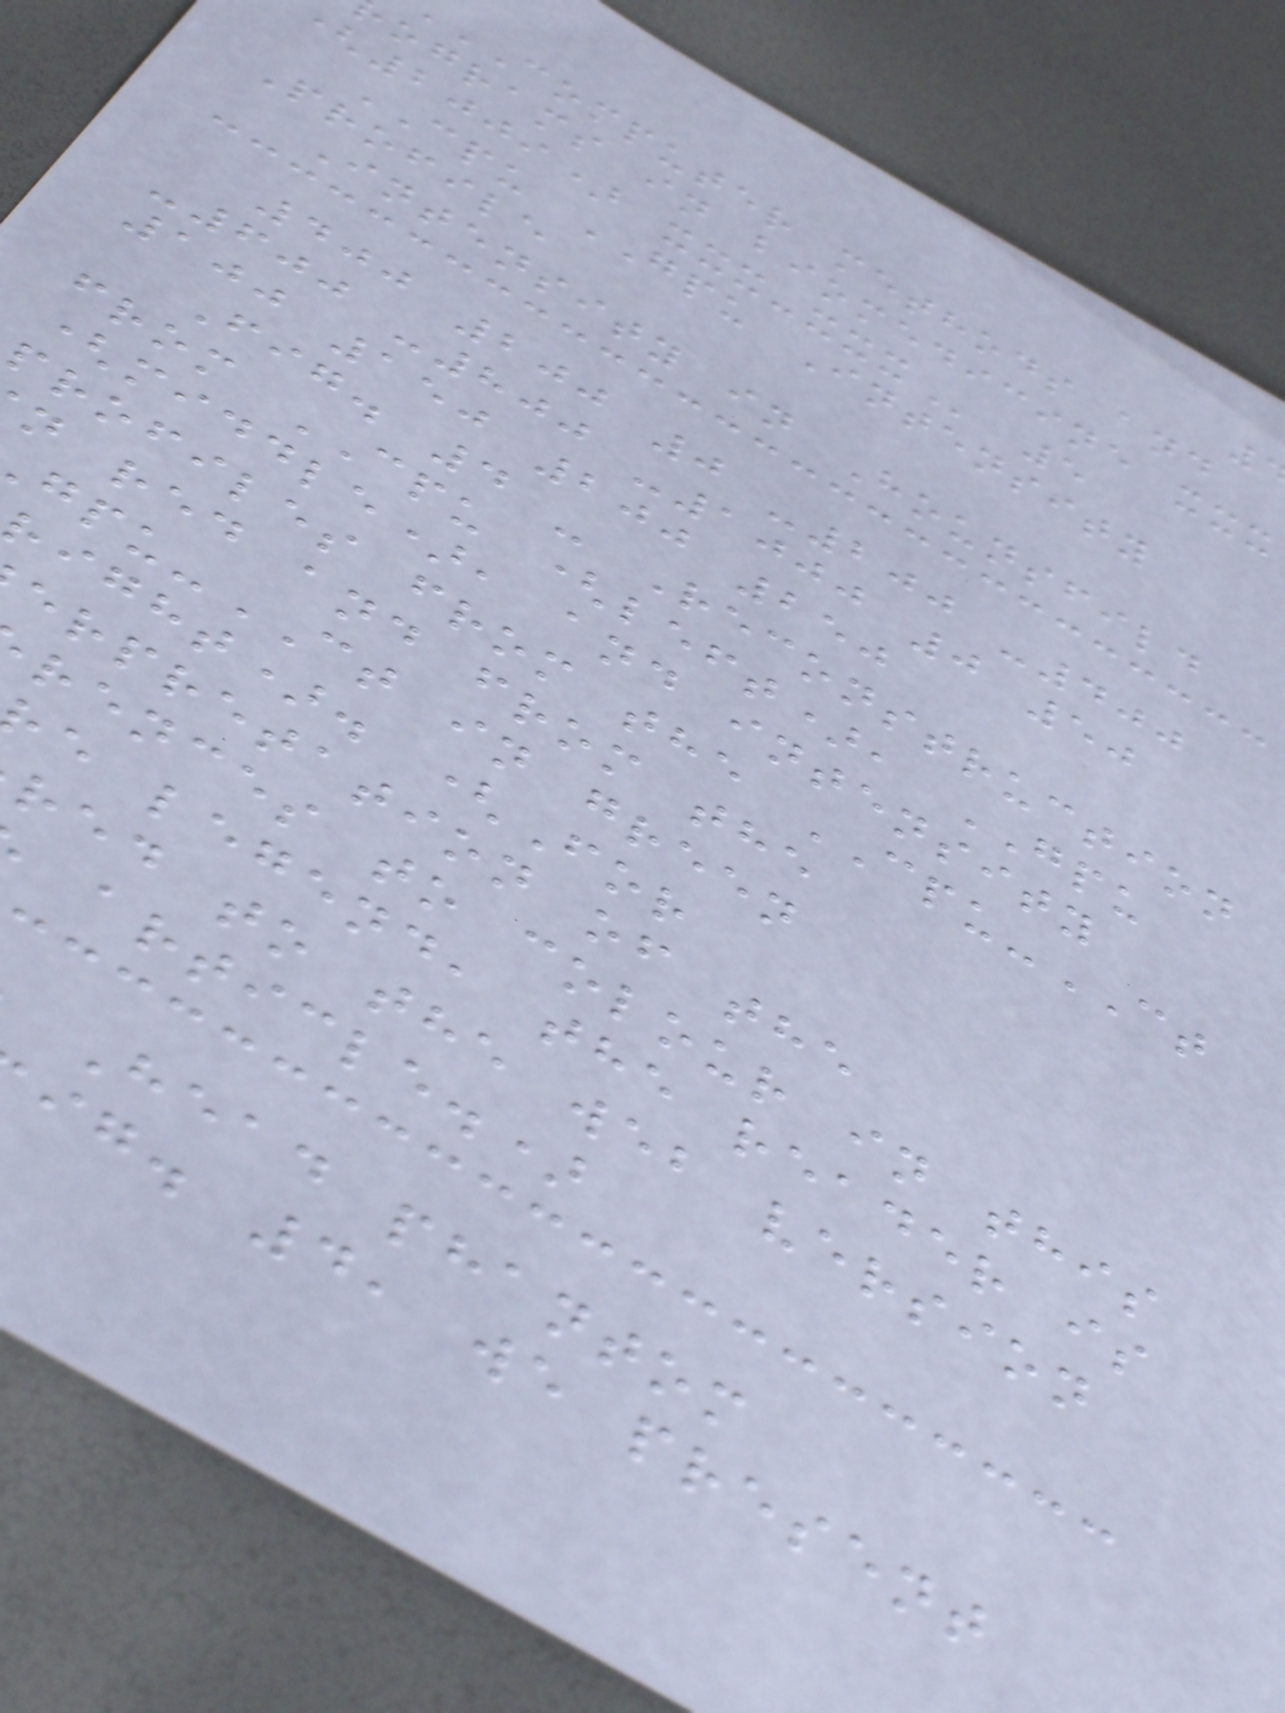COMPUTER methods and
ograms in biomedicine xxx
(2009)
CPU GPU Intensity
Profile
Intensity in Hounsfild
400 200 0 -200 -400
-600 -800 -1000 0 50
100 150 200 250
Fig. 4 - Reconstruction
from CPU (left), GPU
(middle), and intensity
profiles from the CPU-CT
n red and from the
-CT in green
right). (For
erpretation of the
rences to colour in this
e legend, the reader is
red to the web version
article.)
Head phantom
ig. 4, we present
